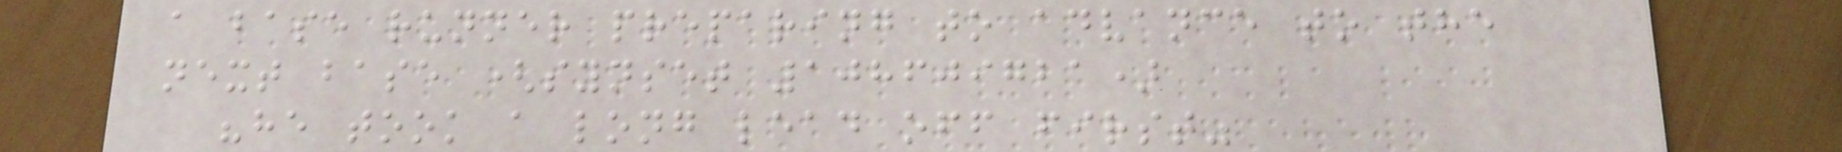a base runner preparing to advance to the
next base (synset 108609721)
"he took a long lead off first"
